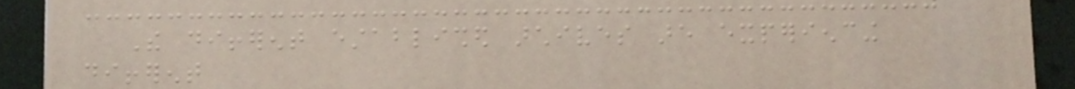The different established archives are experiencing
different
